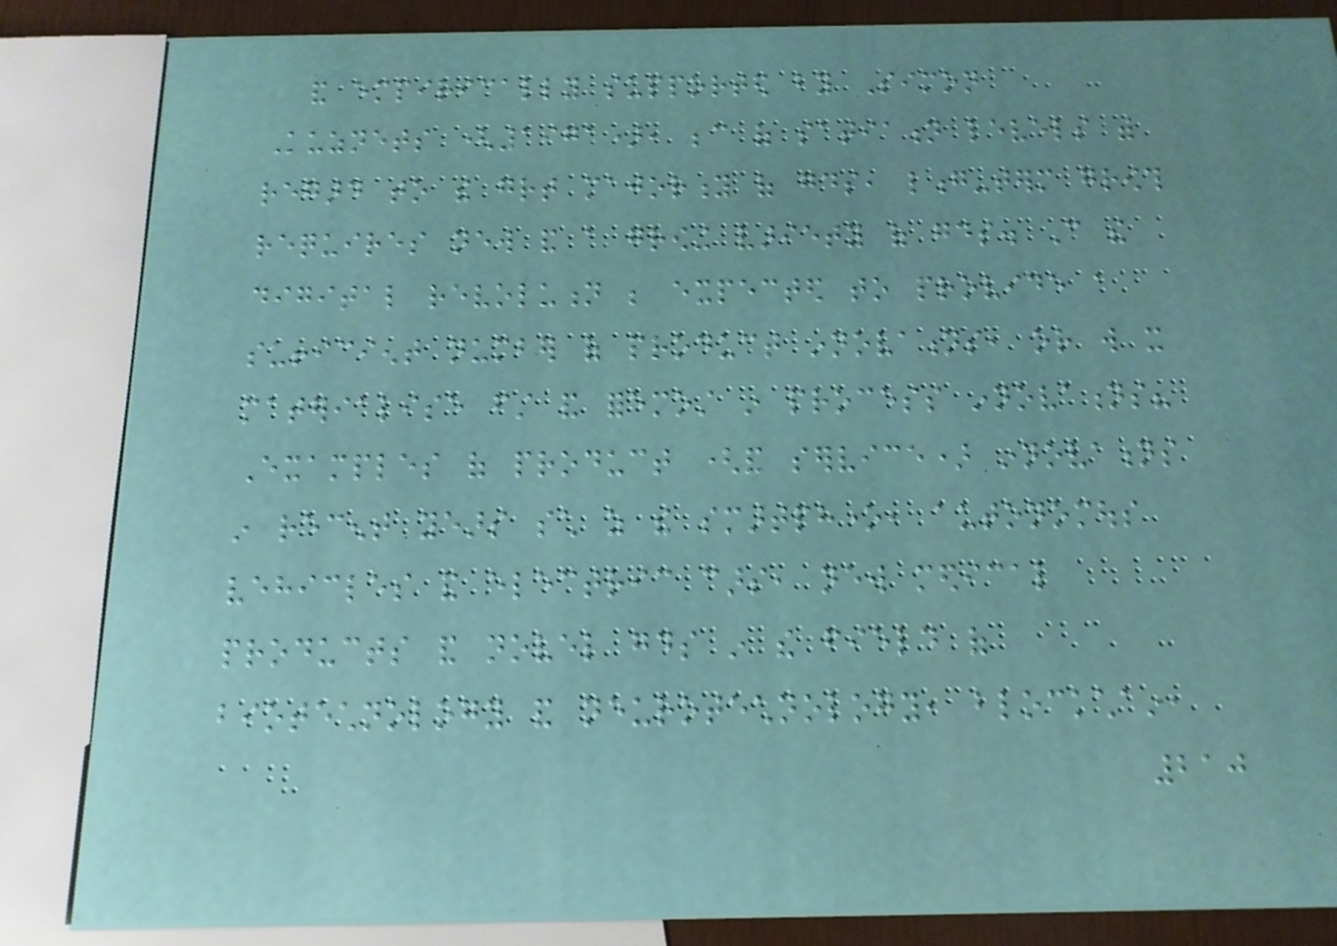and empirically supported by Simon
Kuznets (1971), because of satiation levels with
regard to the great majority of goods, long-term growth
requires new and a growing variety of goods. Can the
digital revolution be expected to provide a
sufficient number of product innovations, or will it
materialise first and foremost in process innovations?
Examples of product (and service) innovations
in recent years such as the smartphone, autonomous
vehicles and electric cars, new medical
products and novel goods in the field of
biotechnology and neurotechnology, blockchain,
210
